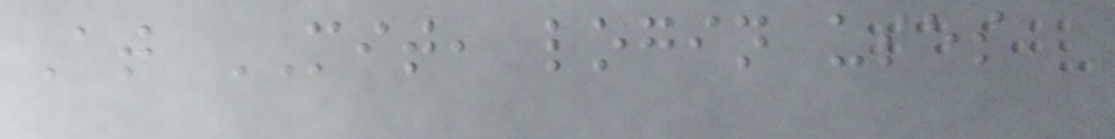At MIT, login uses
